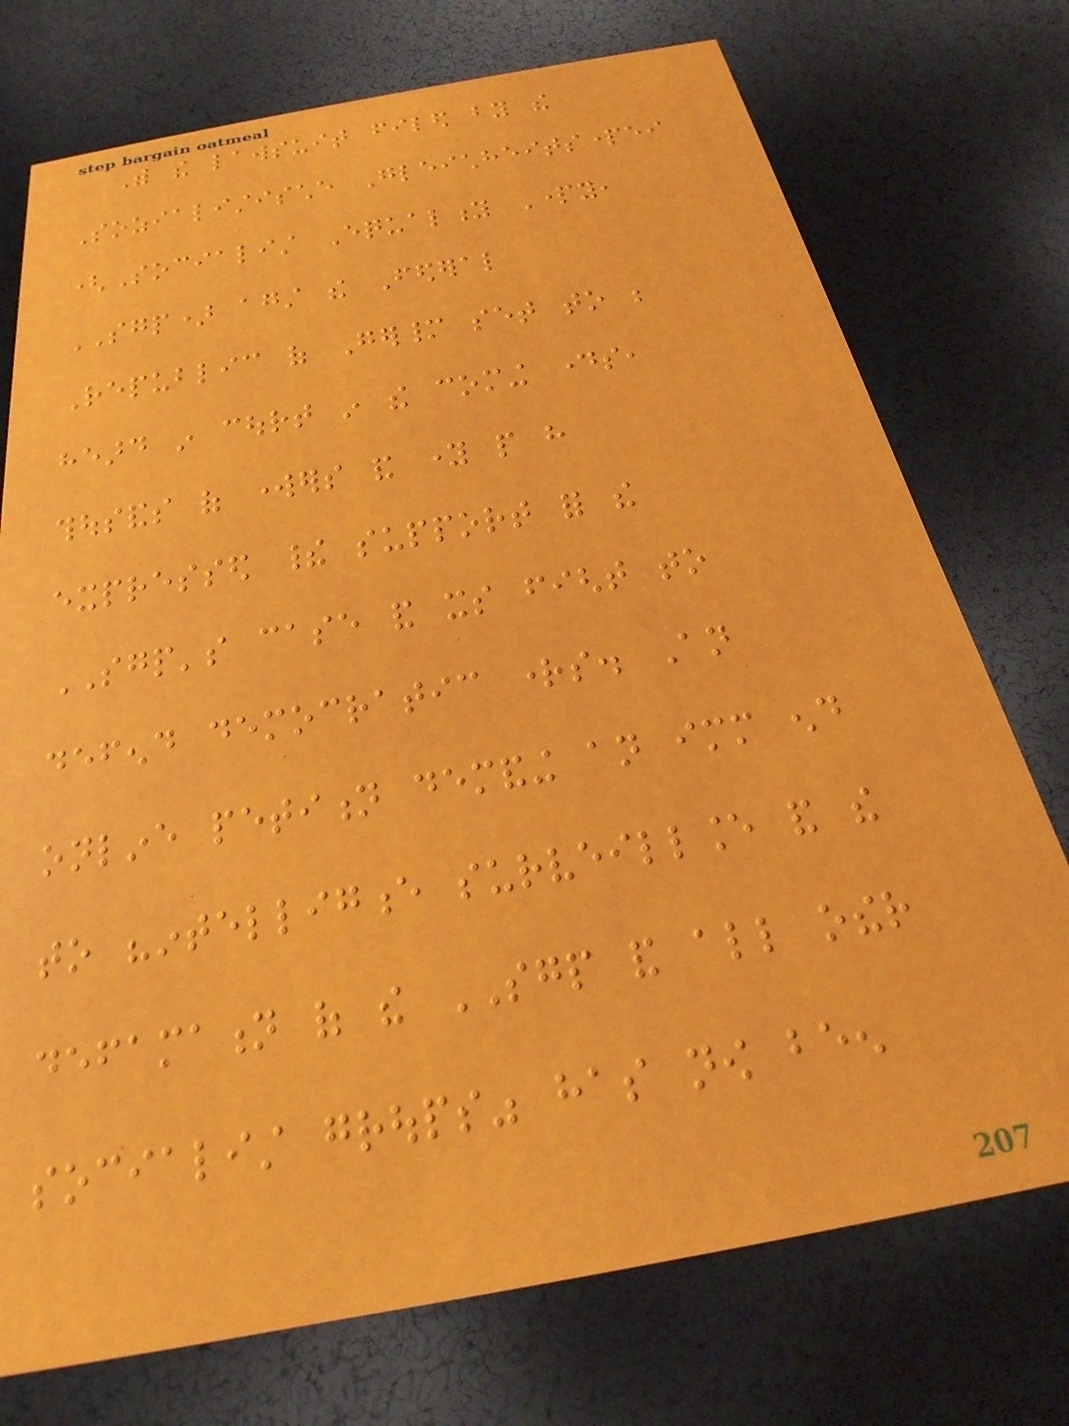With the lawsuit filed by the
Sozialistische Gleichheitspartei
(Socialist Equality Party,
SGP) against the Federal
Republic of Germany set to be
heard in court in the coming days,
thousands of workers and young people have
expressed their support for the
SGP's case and its fight to
defend democratic rights. An
online petition demanding an immediate end
to "intelligence surveillance and the
defamation of the SGP and all other
socialist groups" has now been
